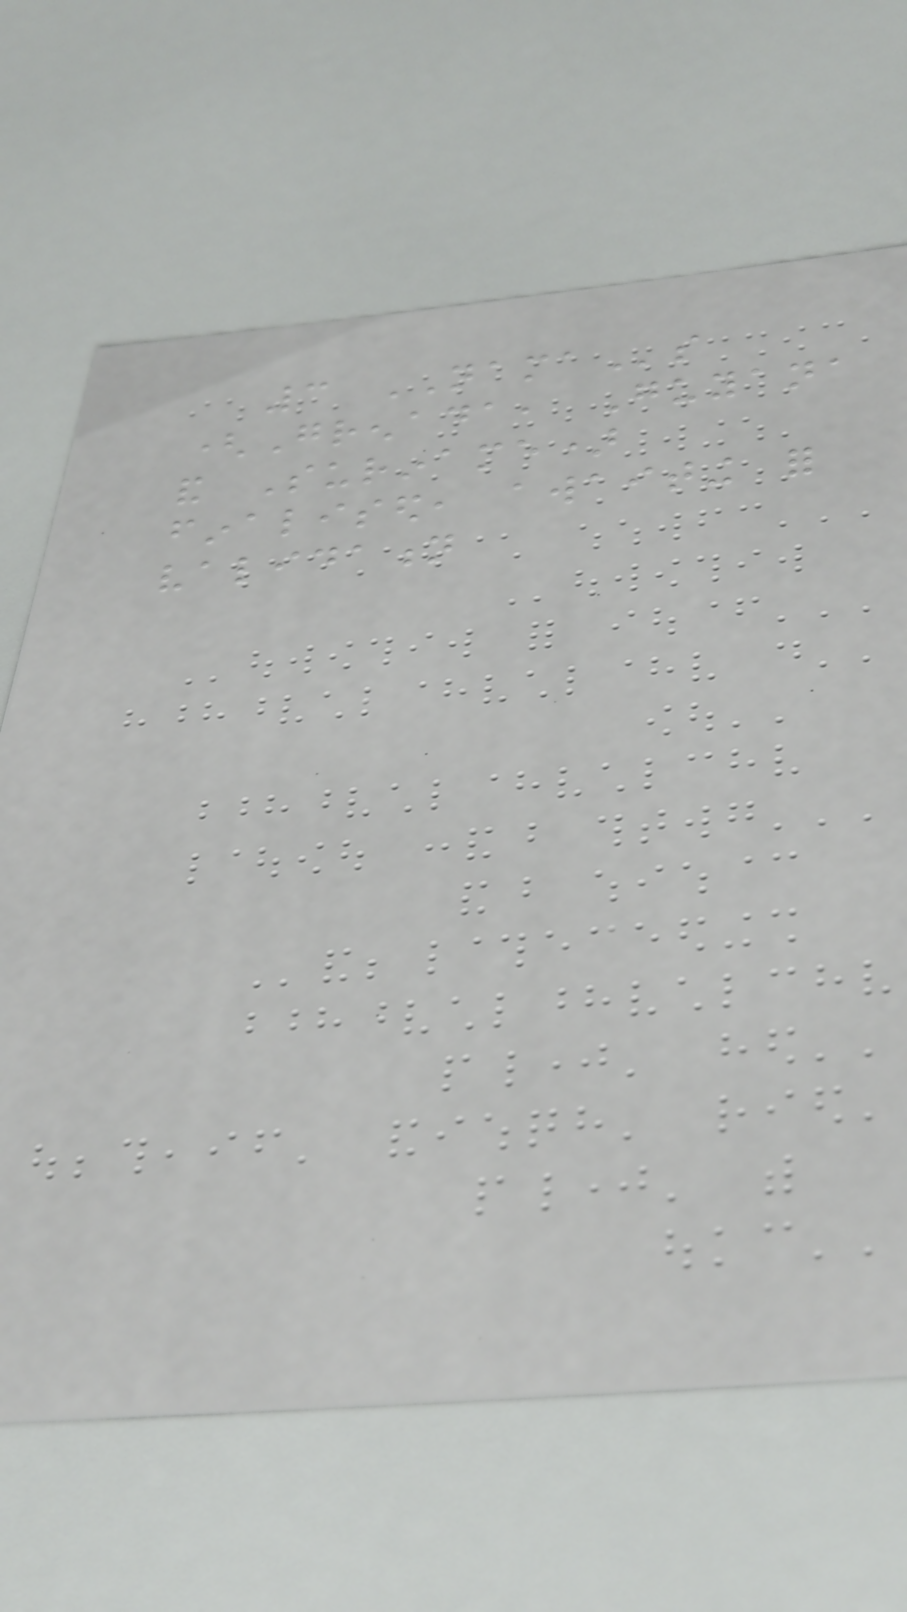3 NAMAs
(Grenada, Guyana
and Suriname)
finalised, awaiting for
validation
